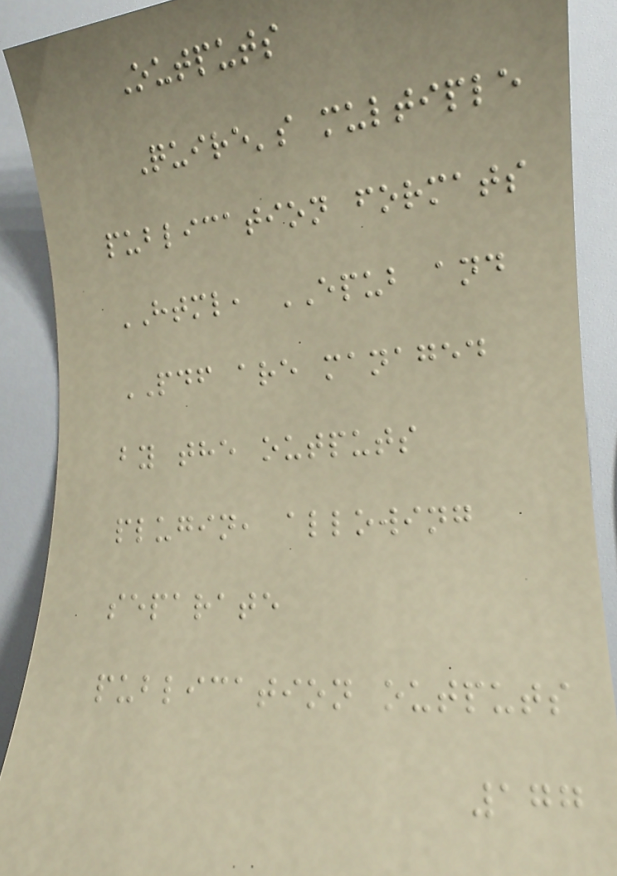Outputs
Quire's multiple
publication formats
HTML, EPUB and
PDF are managed
by the outputs
plugin, allowing
separate
publication outputs
177
